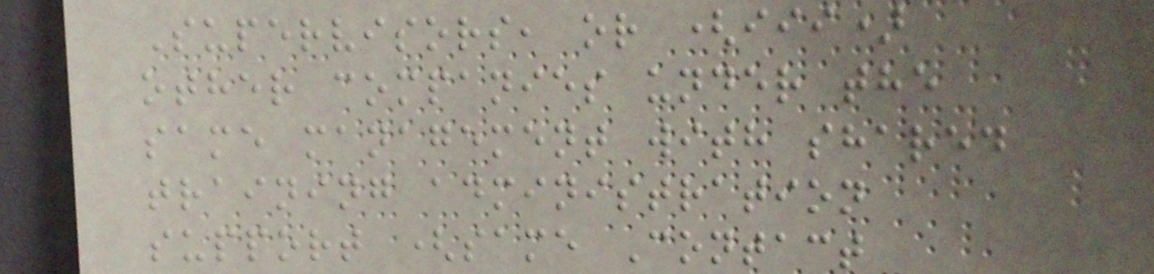Supervisors, or (iii)
other companies under the
same management with shared
training administration
support (same Contact
